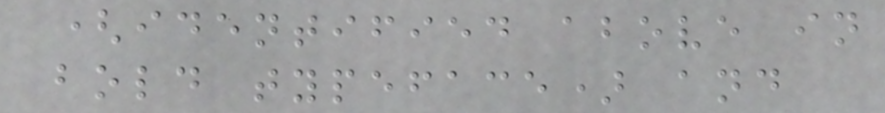(identified above in
bold typeface) and
